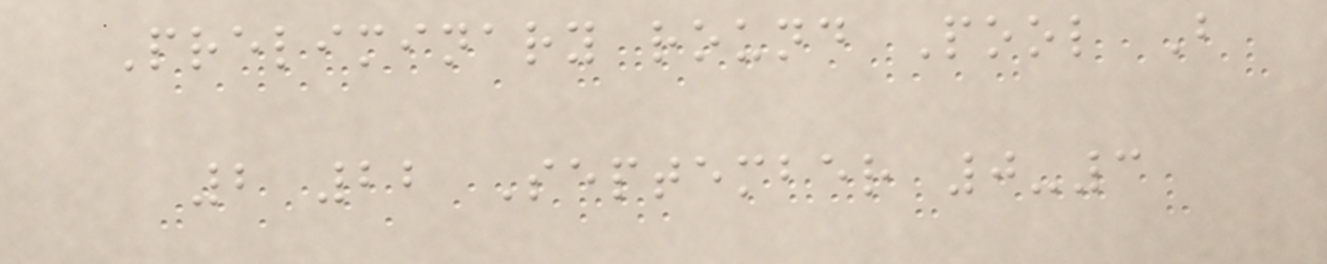Preliminary round Pool B
2 22 September 0-3
